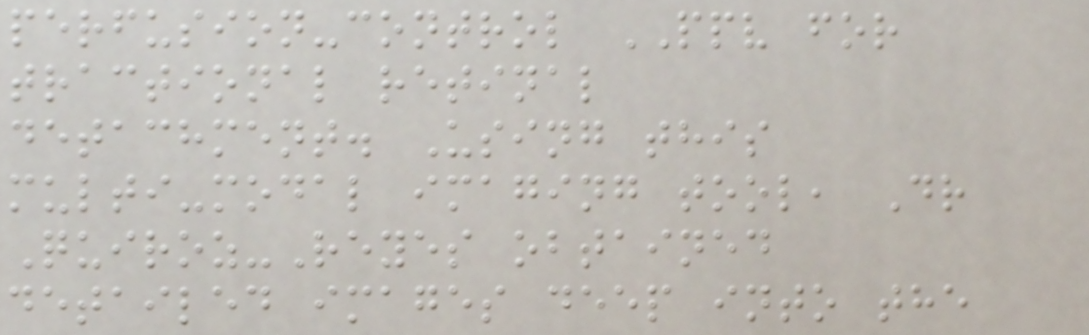perfusion-control PPV for
tractional retinal
detachment. Using this
multi-modal imaging tool, Dr
Quiroz-Reyes obtained
detailed images deep into the
